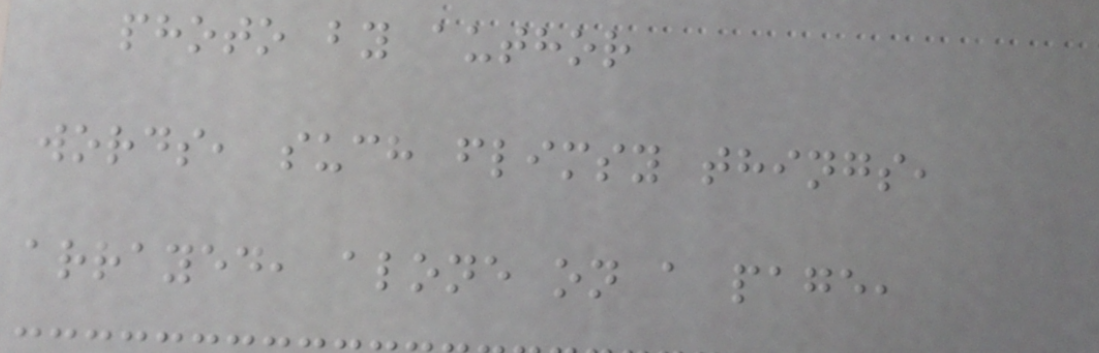photo by author
words, such flimsy things,
arrayed, alone on a page,
